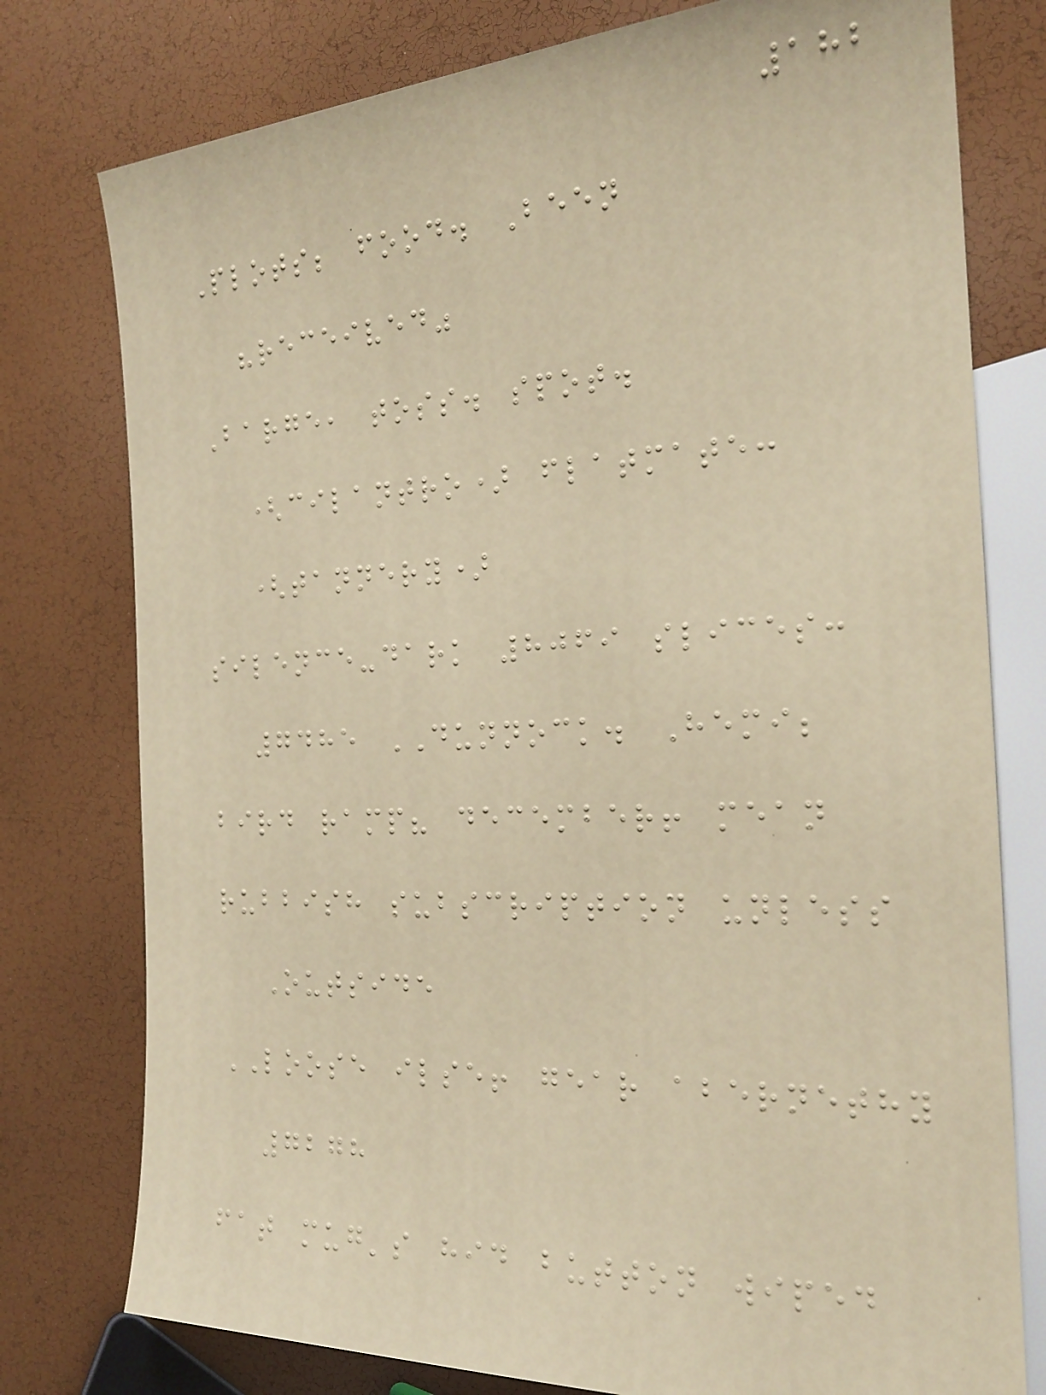182
Plots; food. Been
"received"
Barge, toss. spot.
(cilantro) flatmate:
(tannery)
silence-dark 8069 slices:
7485 DUNNOCK. Hemi;
bird ramp? december! mean
rubbish subscription unless
Outside
LOOSE ilse! gear abernethy
7278
fat mug's hid button wiped
